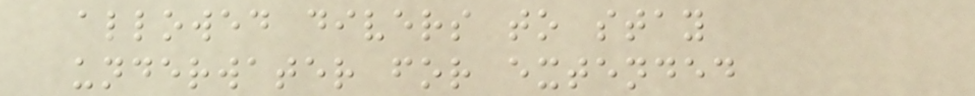allowed divers to stay
underwater for extended
